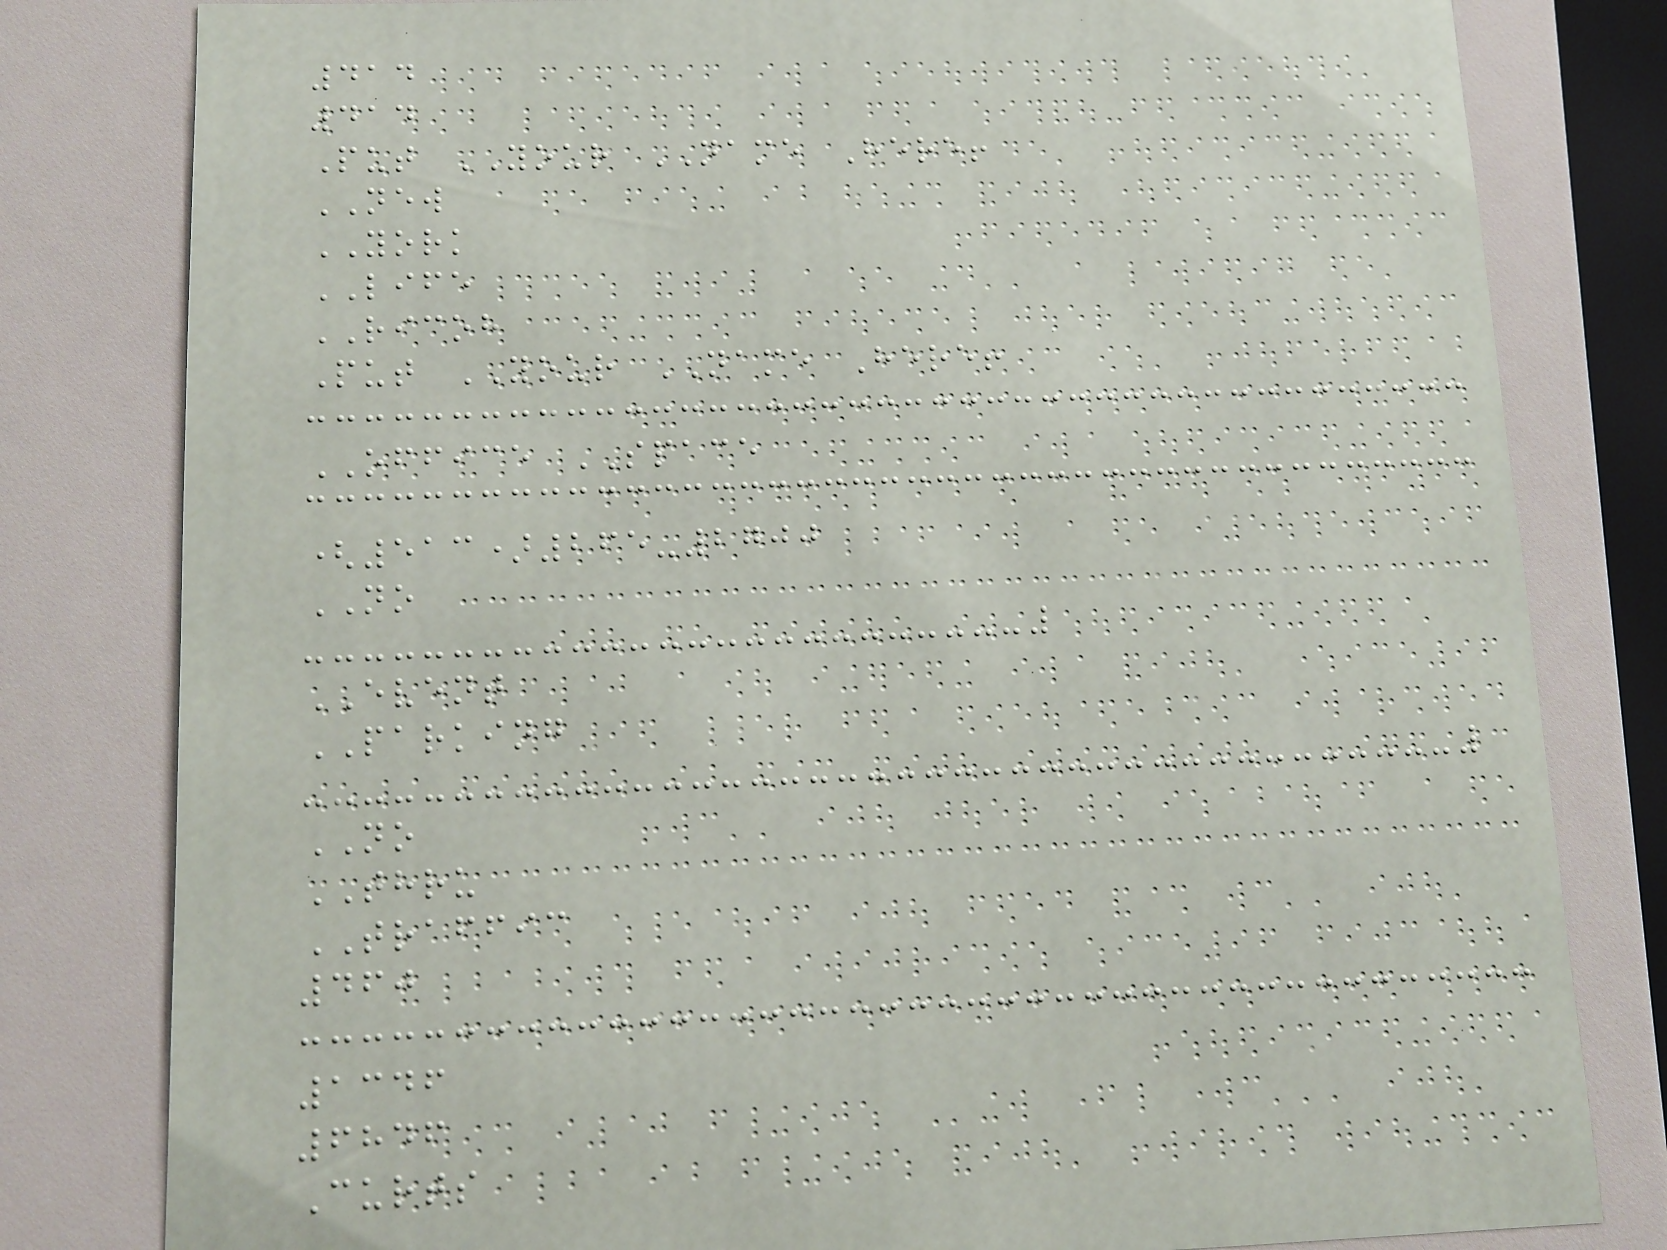414
414
Put YOUR NAME Here!
NEW
YORK
LIFE
RICOH
Put YOUR NAME Here!
OFFICE SPACE
(513)265-2700
NO
EVENT
PARKING
NO
THRU
TRAFFIC
460
1346
6846
Curts
